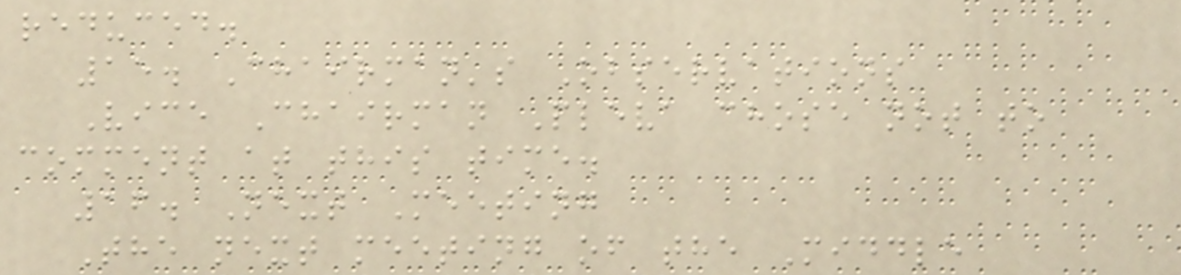reduced.
15. Chairman's Observations
Vice Chairman Pleva chose not to
comment at this time.
16. Next Meeting
The next meeting of the Middle
